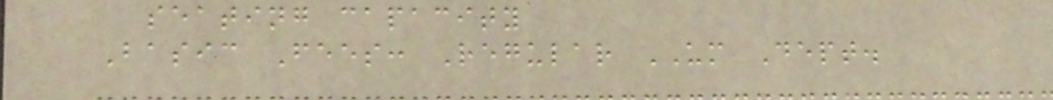seating capacity
Basic Fees: Regular UM Dept.
